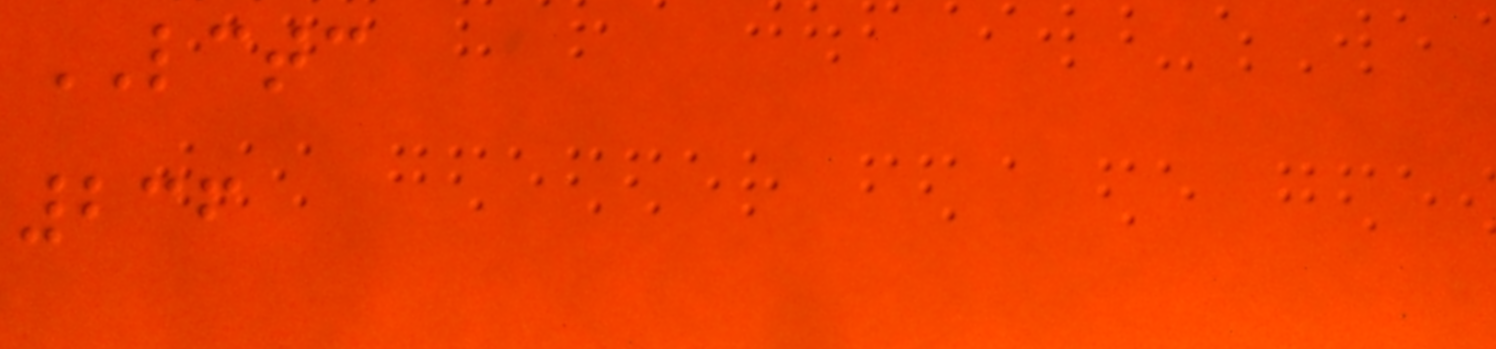LCTC
236
